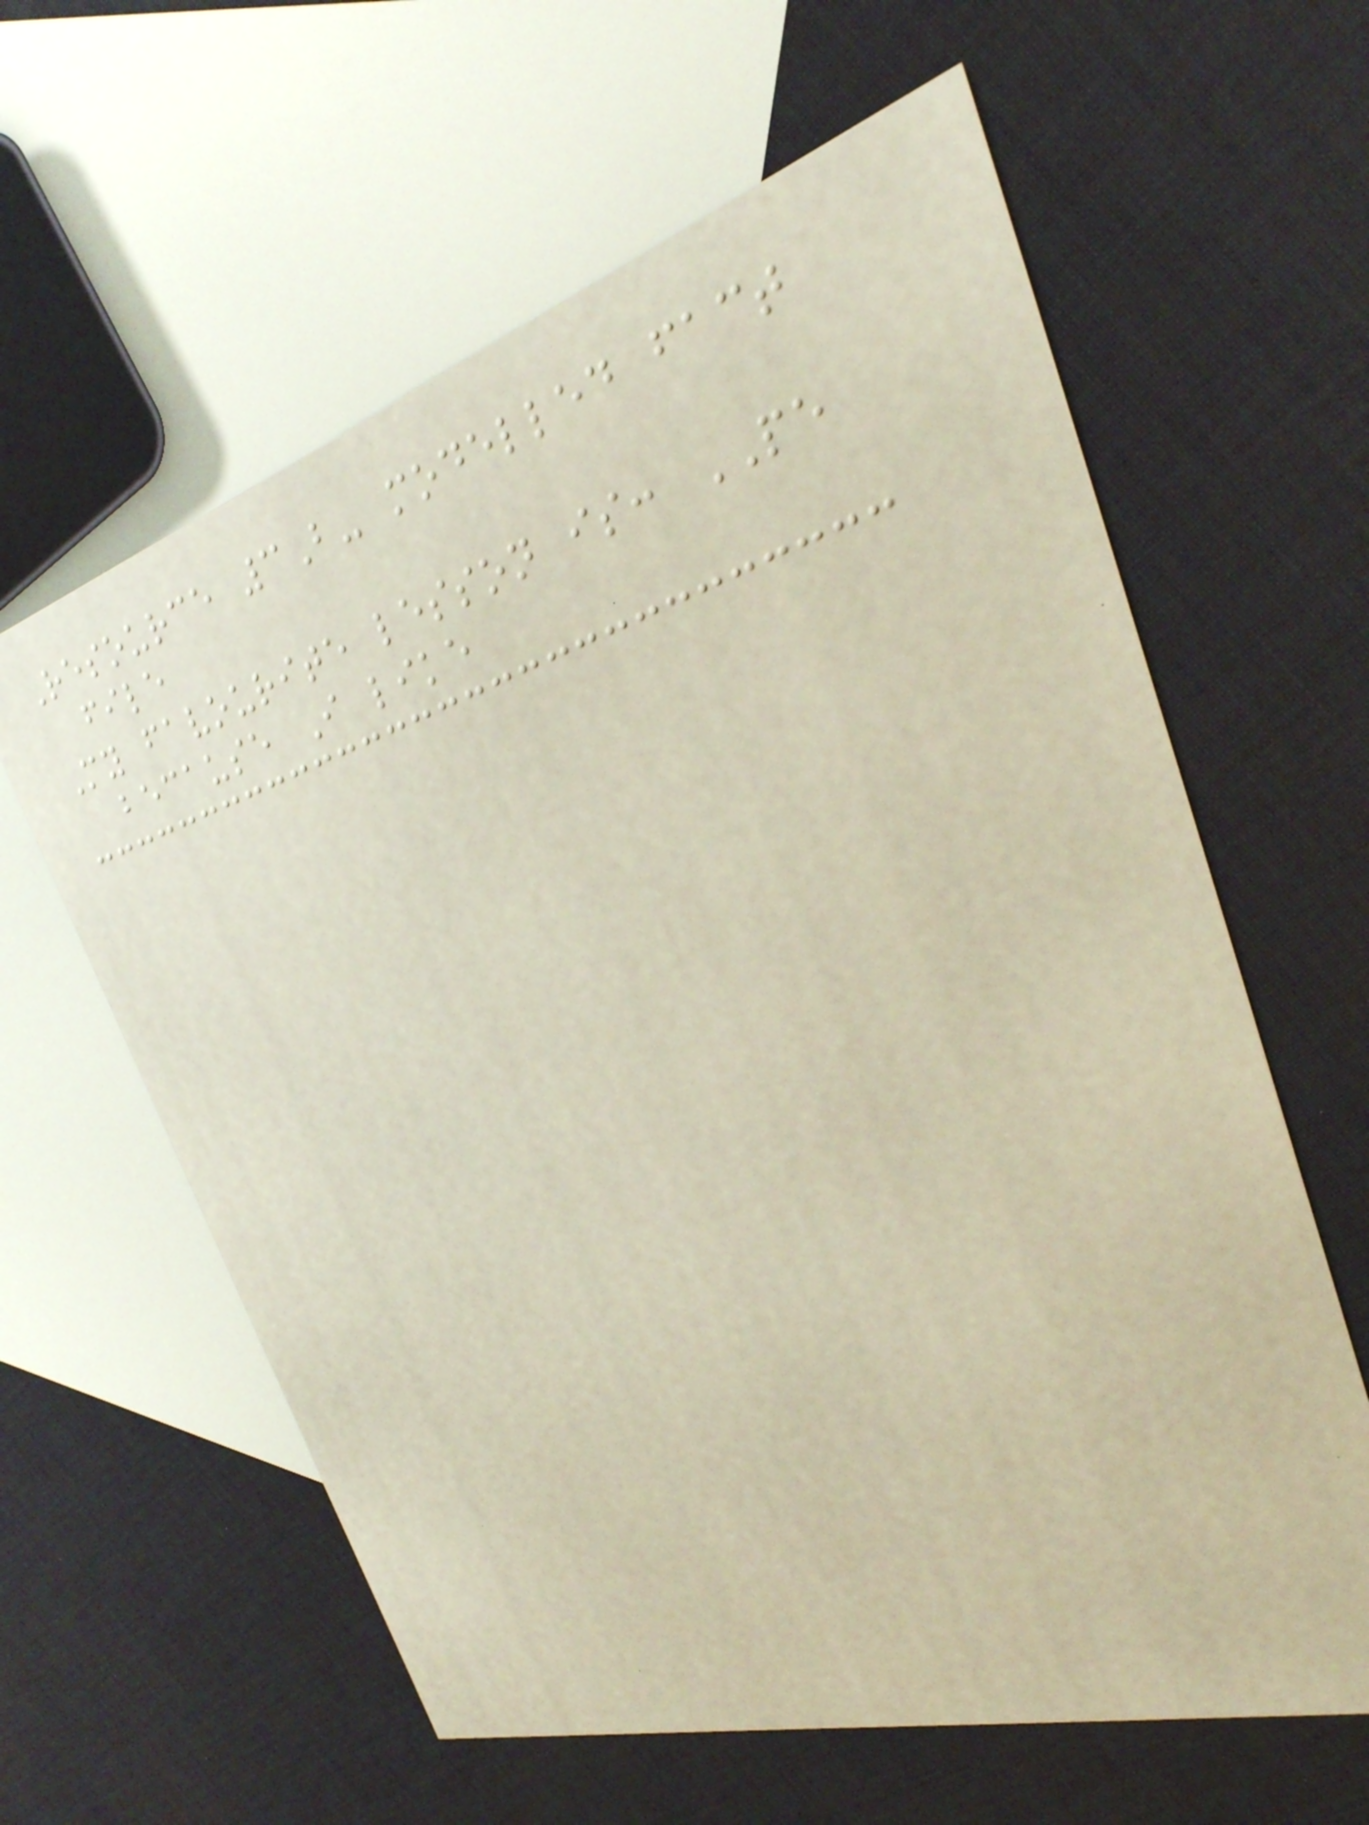Resource 3B- modelled fact
file
My favourite lesson is: PE
because I like
